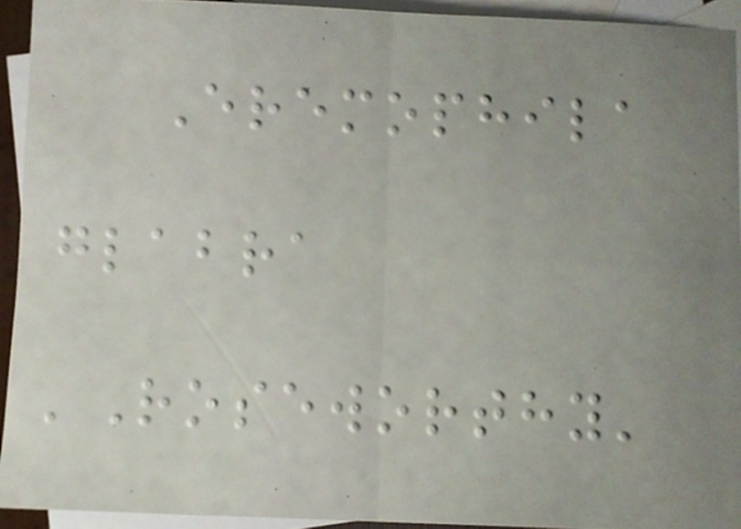Eremophila
glabra
'Roseworthy'
